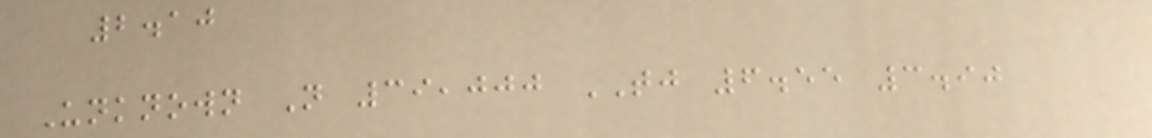2.10
Unknown N 39,000 TJ 6.55 3.90
